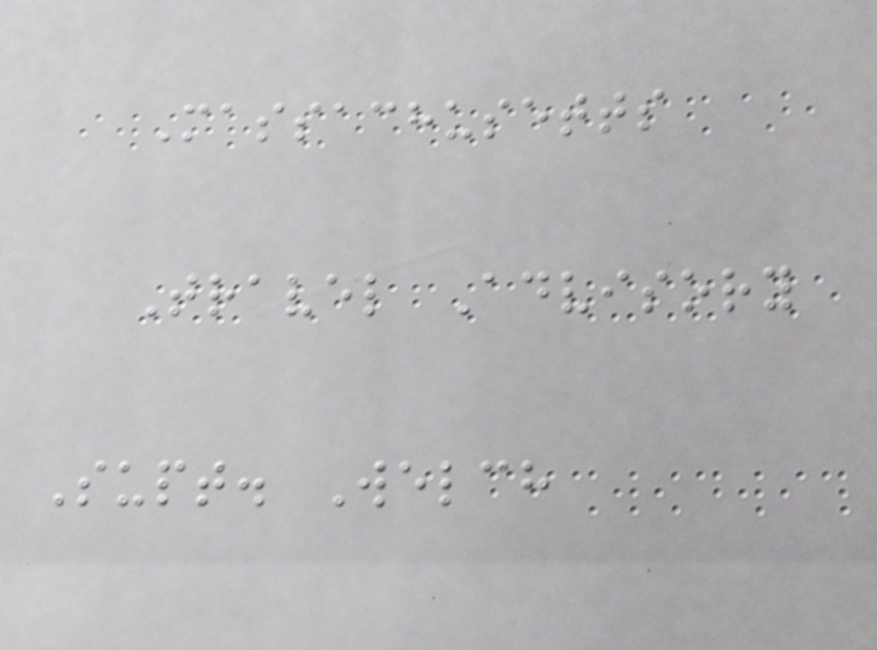Massachusetts
Travel Advisory
Supt. Welch
